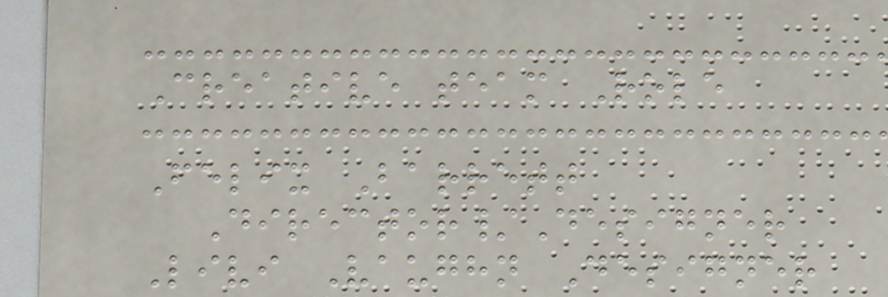Creative team Role
Felix Barrett
Director/Designer
Livi Vaughn Designer
